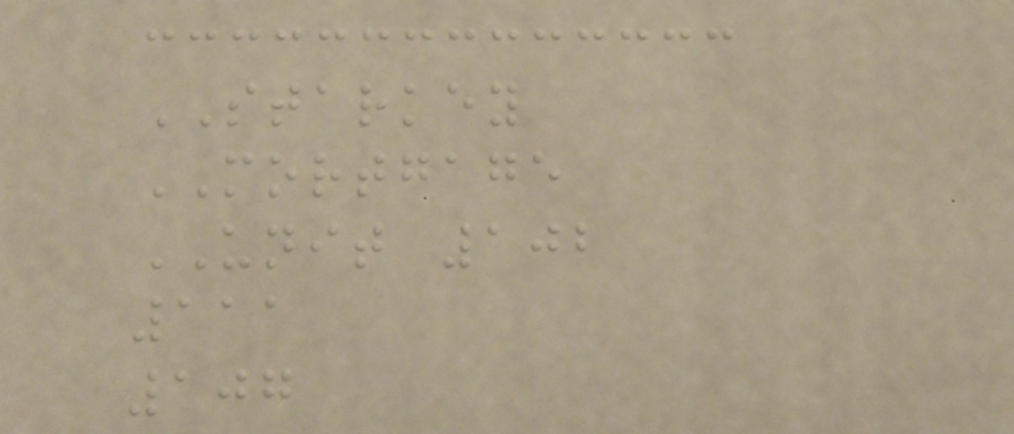STARKEY
MORTGAGE
UNIT 102
111
107
